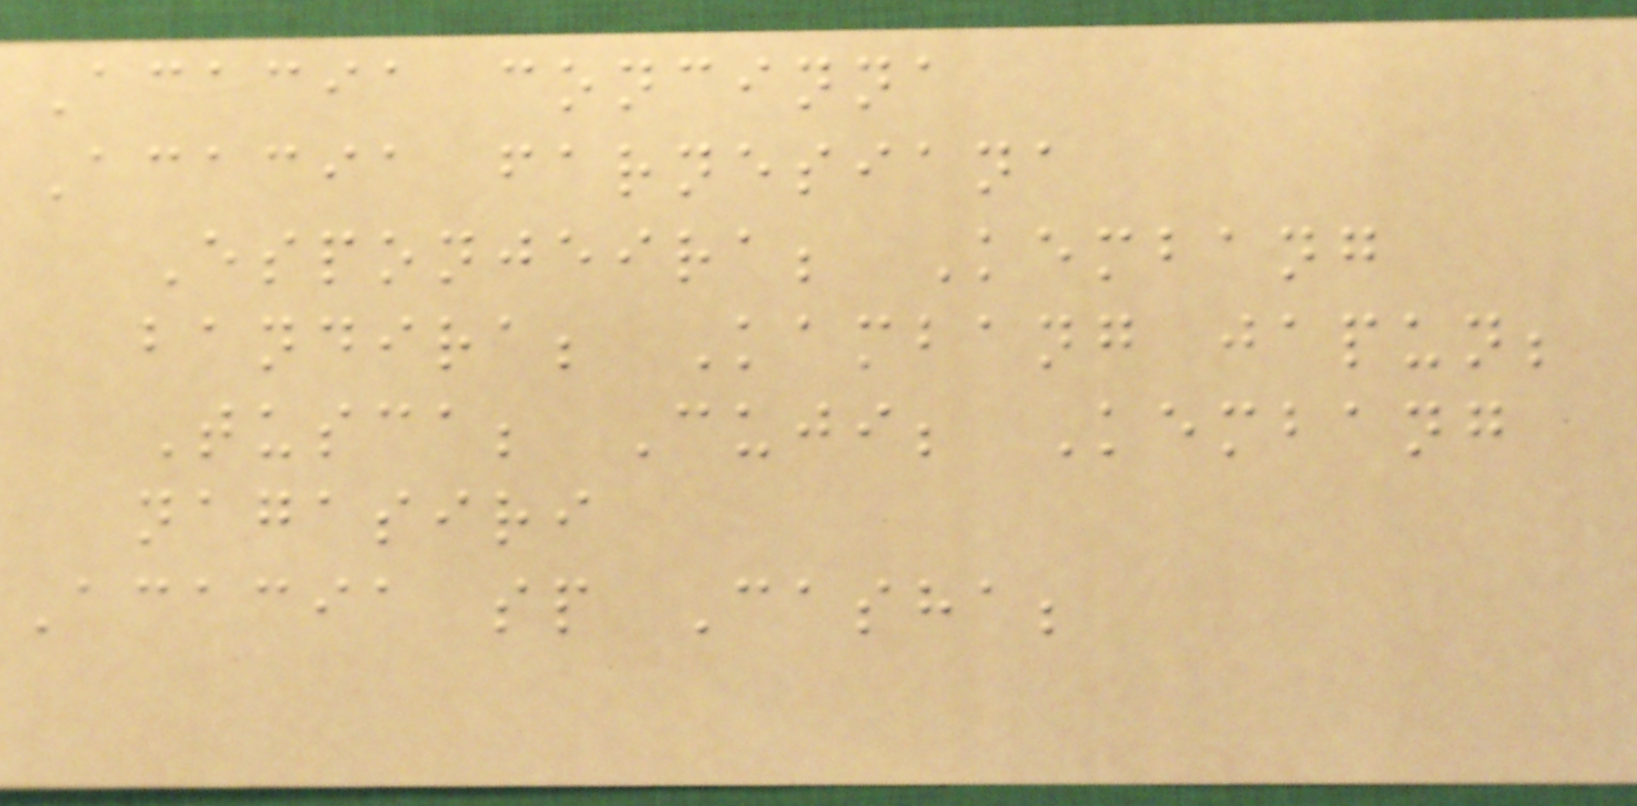Acacia concinna
Acacia farnesiana
Esponjeira; Kembang
bandira; Kambang japun;
Tusca; Cuji; Kembang
nagasiri
Acacia sp Casha;
